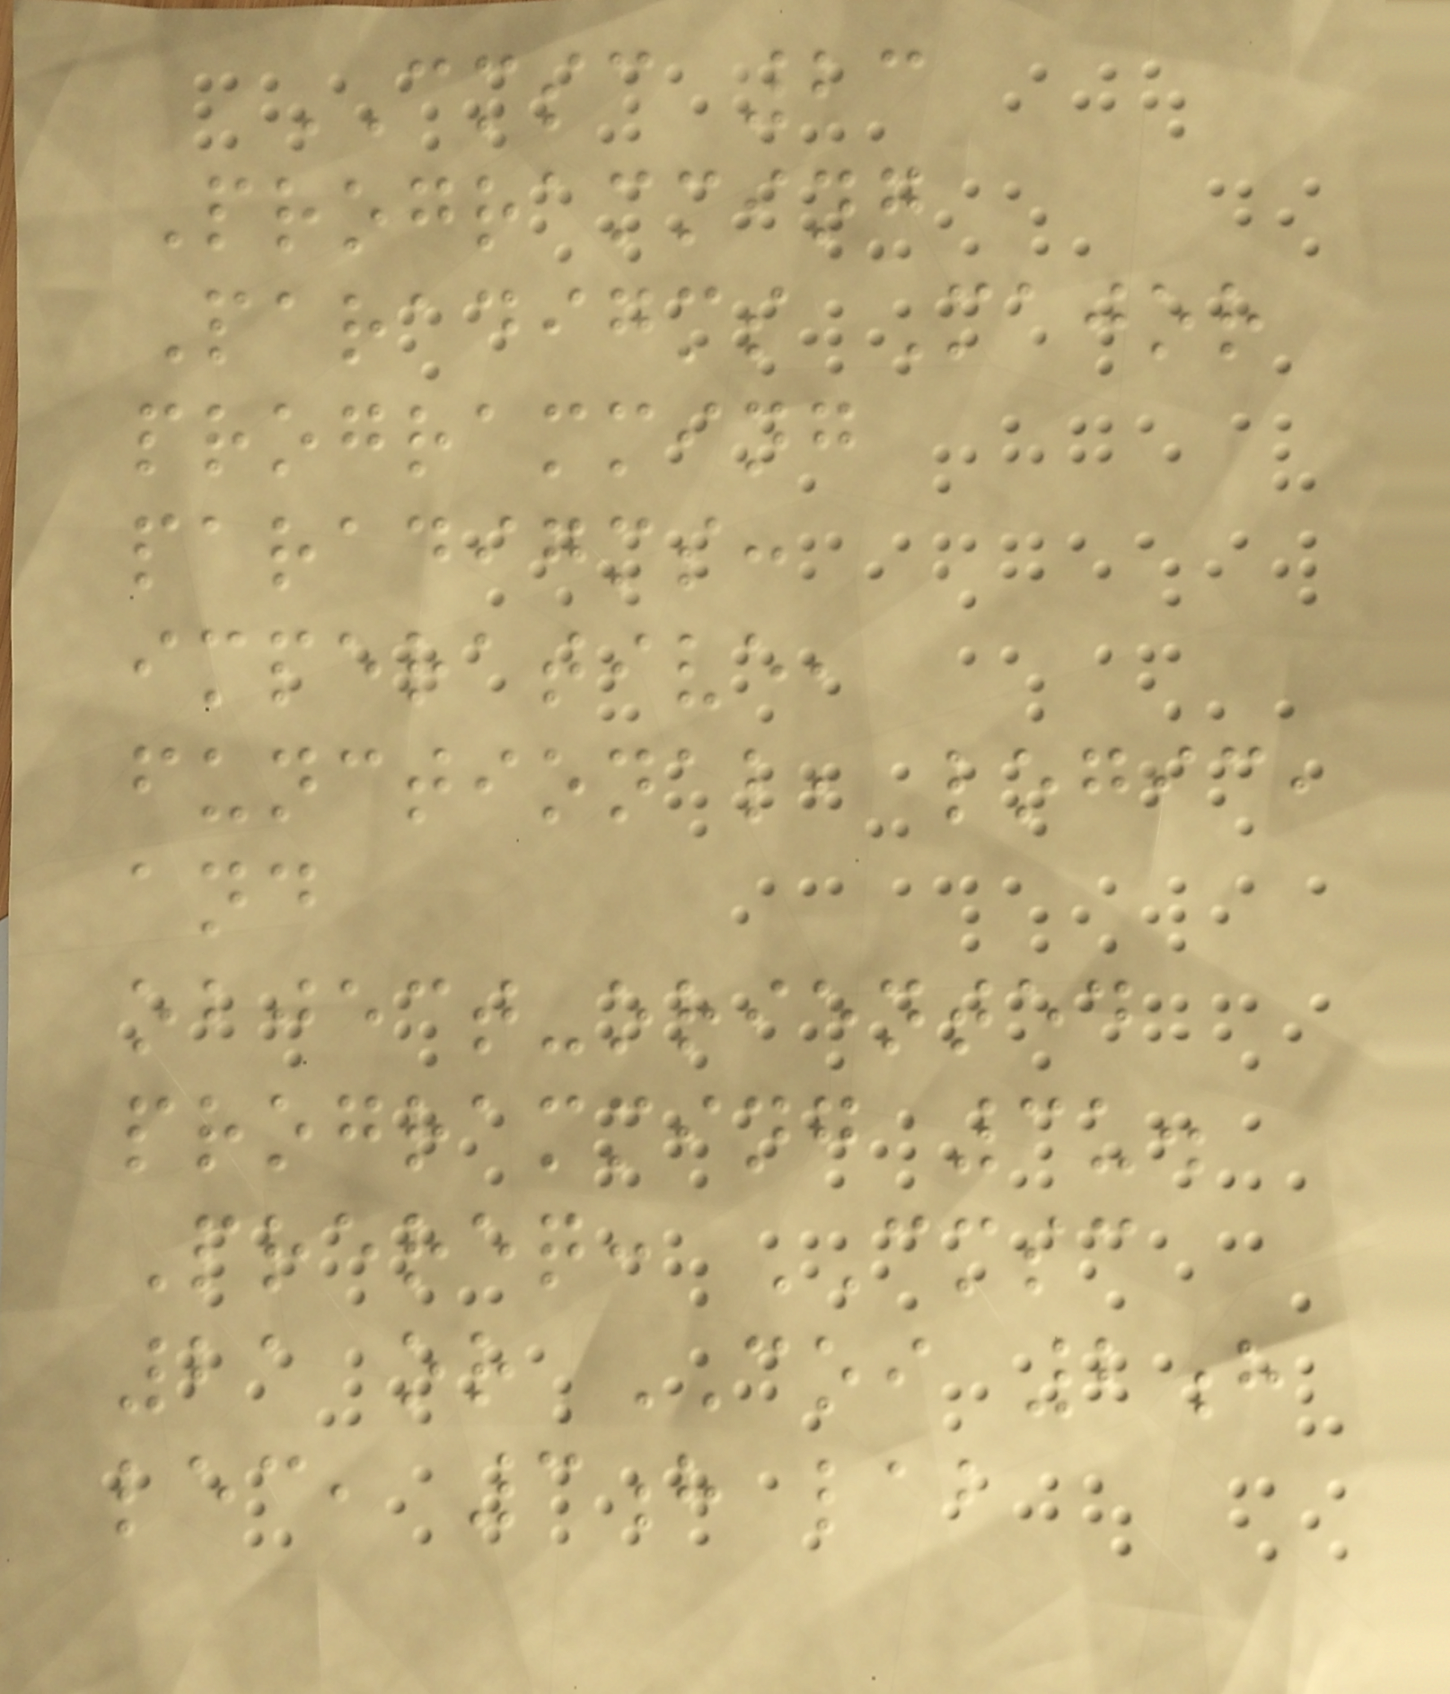CMSC 23
Programming
Paradigms Major
programming
paradigms:
imperative,
functional, logic,
and
object-oriented
programming 3u.
Prereq: CMSC
21 or COI 2h
lec, 3h lab
